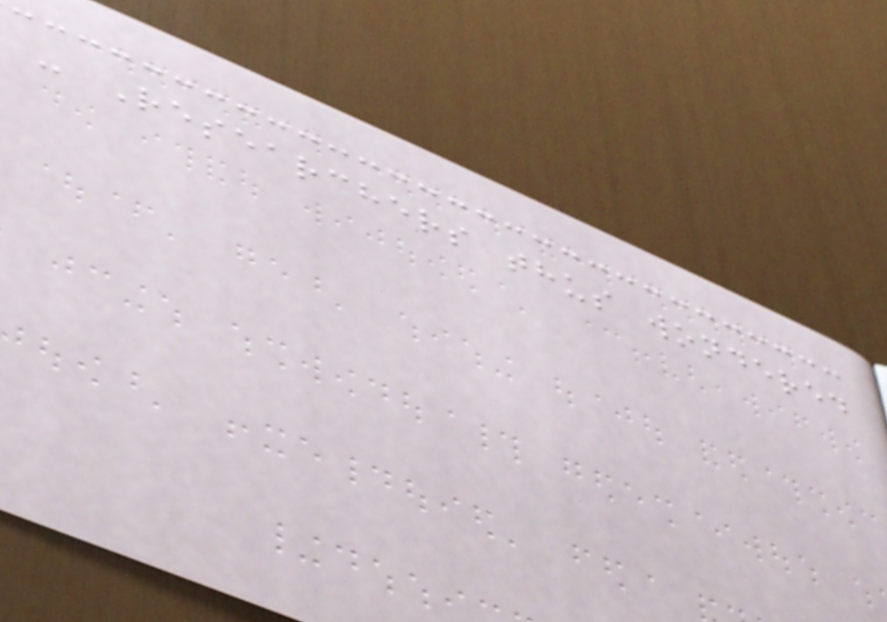- Researchers thus wondered
